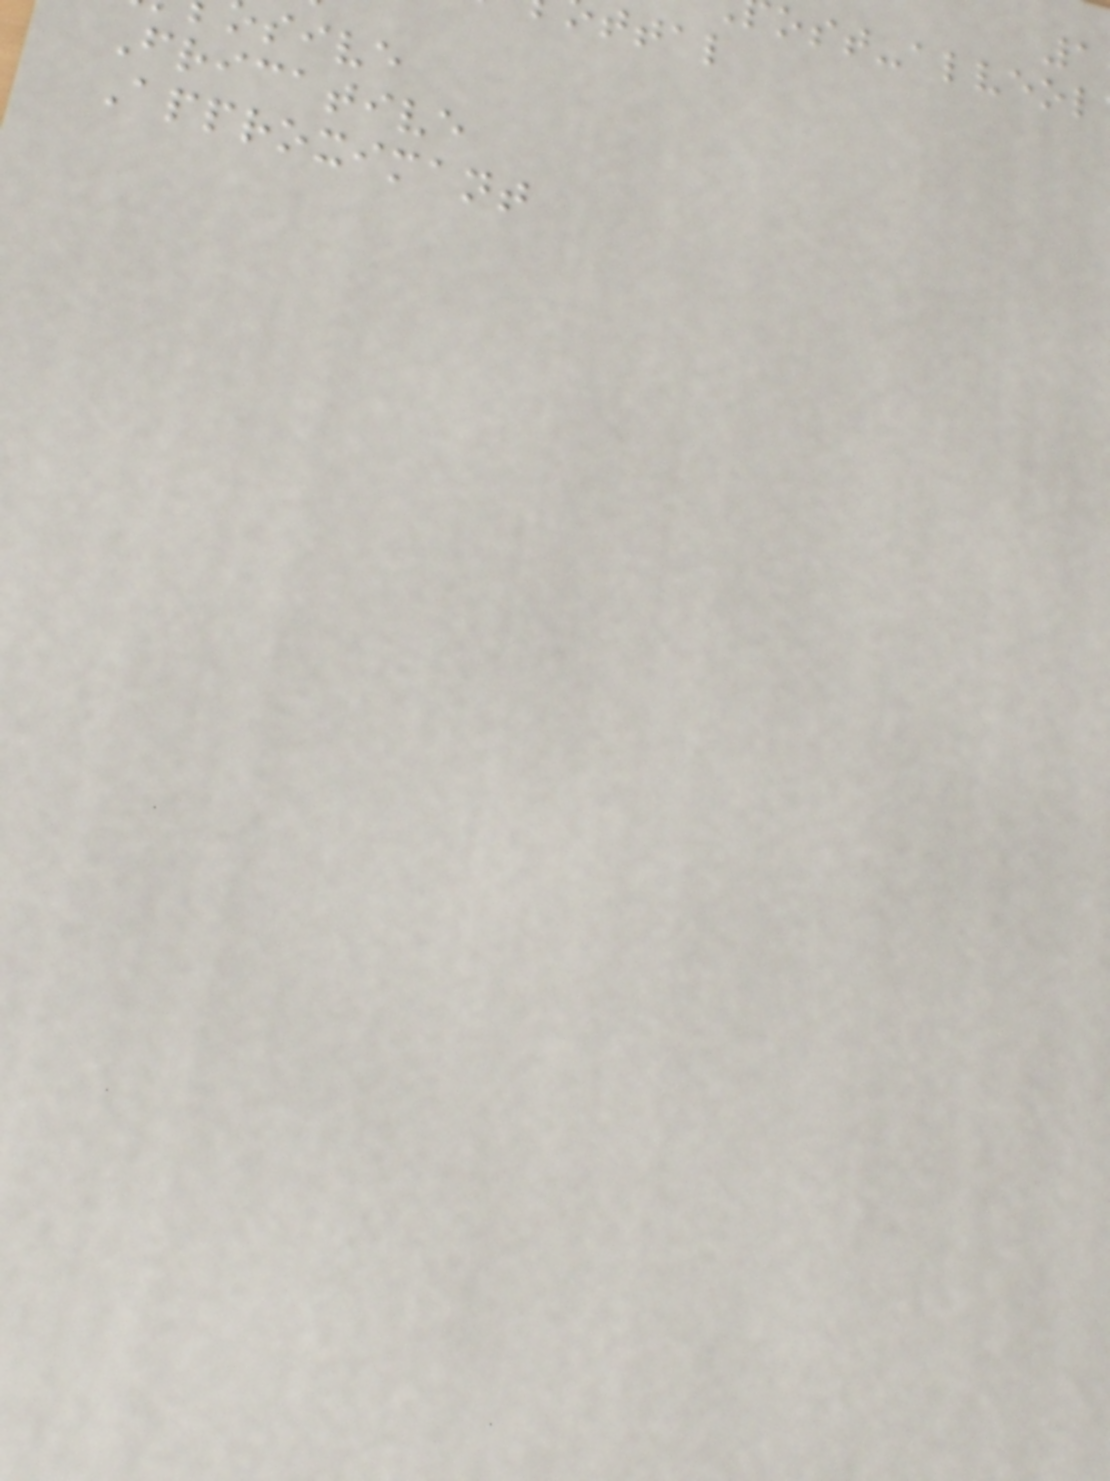ttal
sive
Fricative
Approximant
